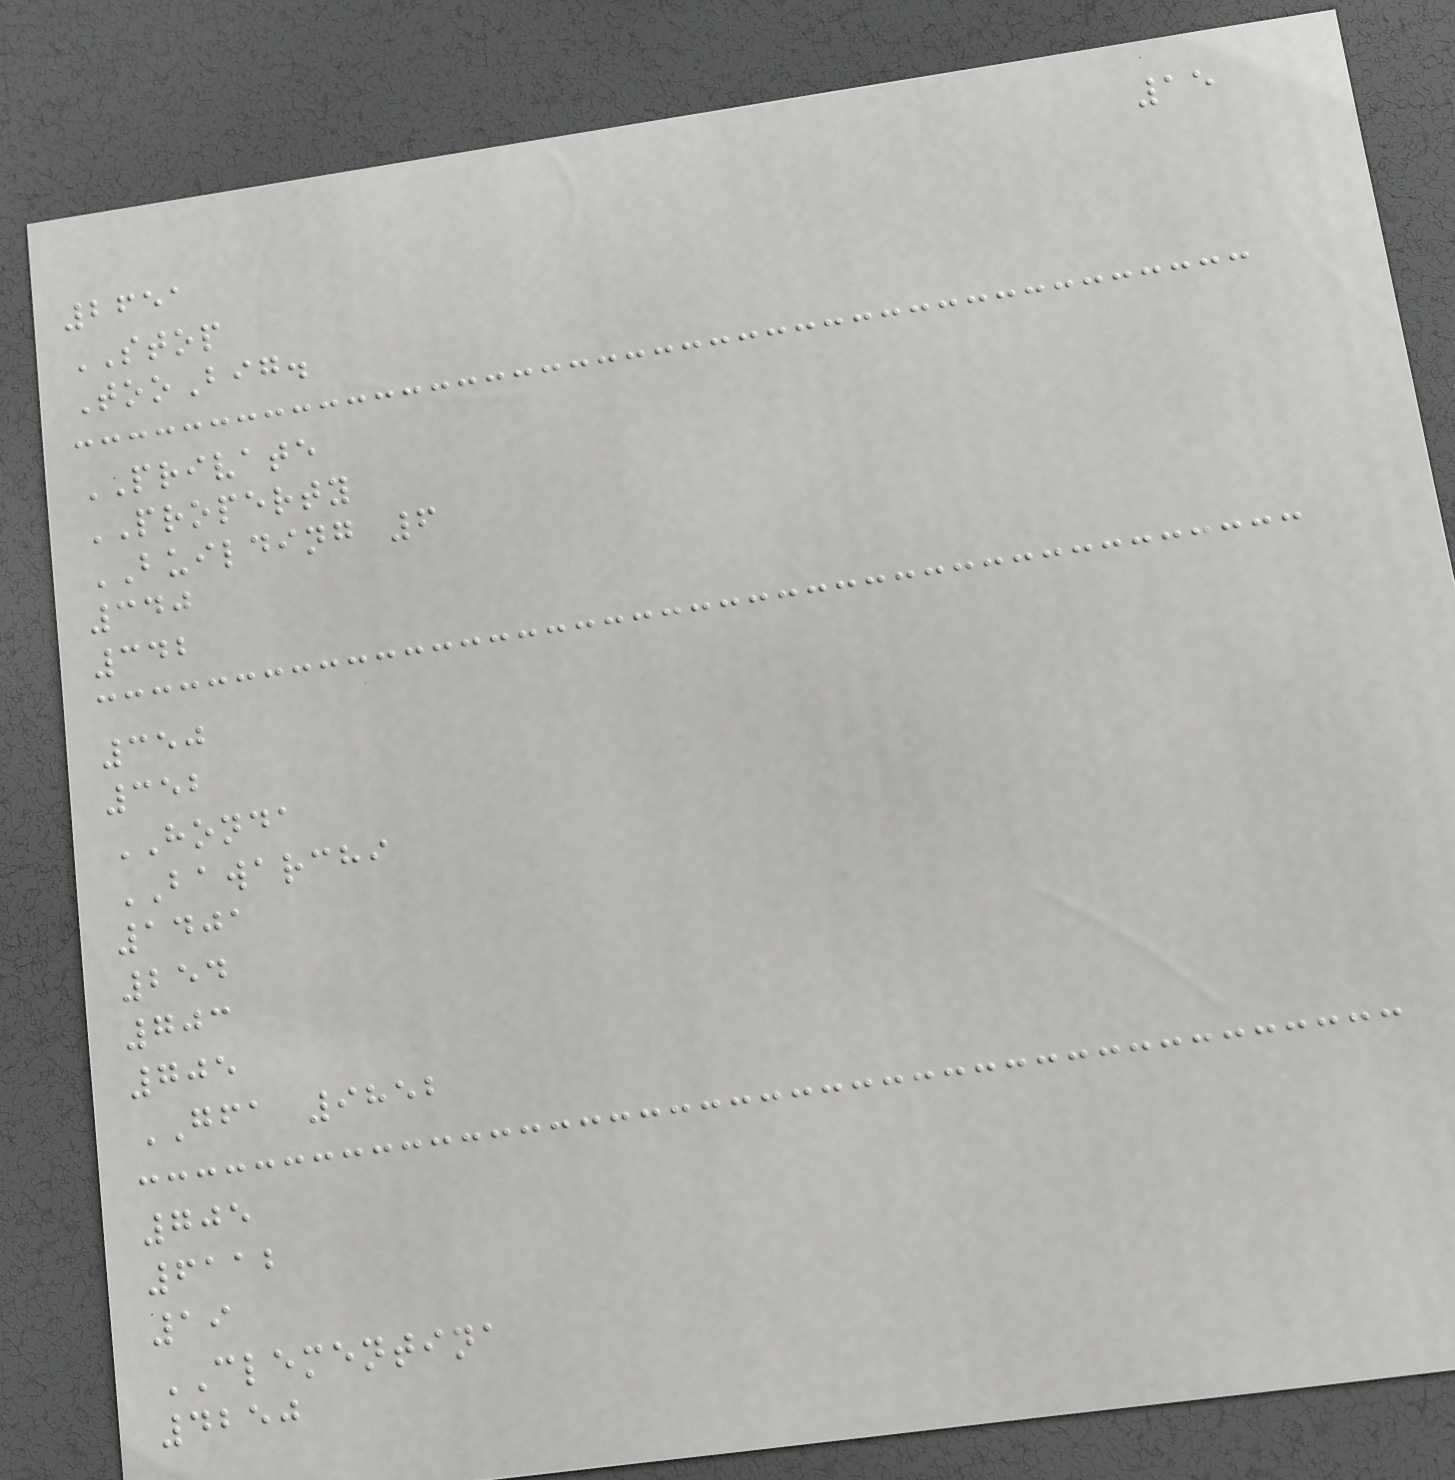15
2651
STOP
TooBig.
PRIVATE
PROPERTY
BUILDING 6
340
342
350
352
HONDA
BAWARCHI
1401
254
703
705
GFA 9852
705
6112
19
CLEMENTINA
4250
